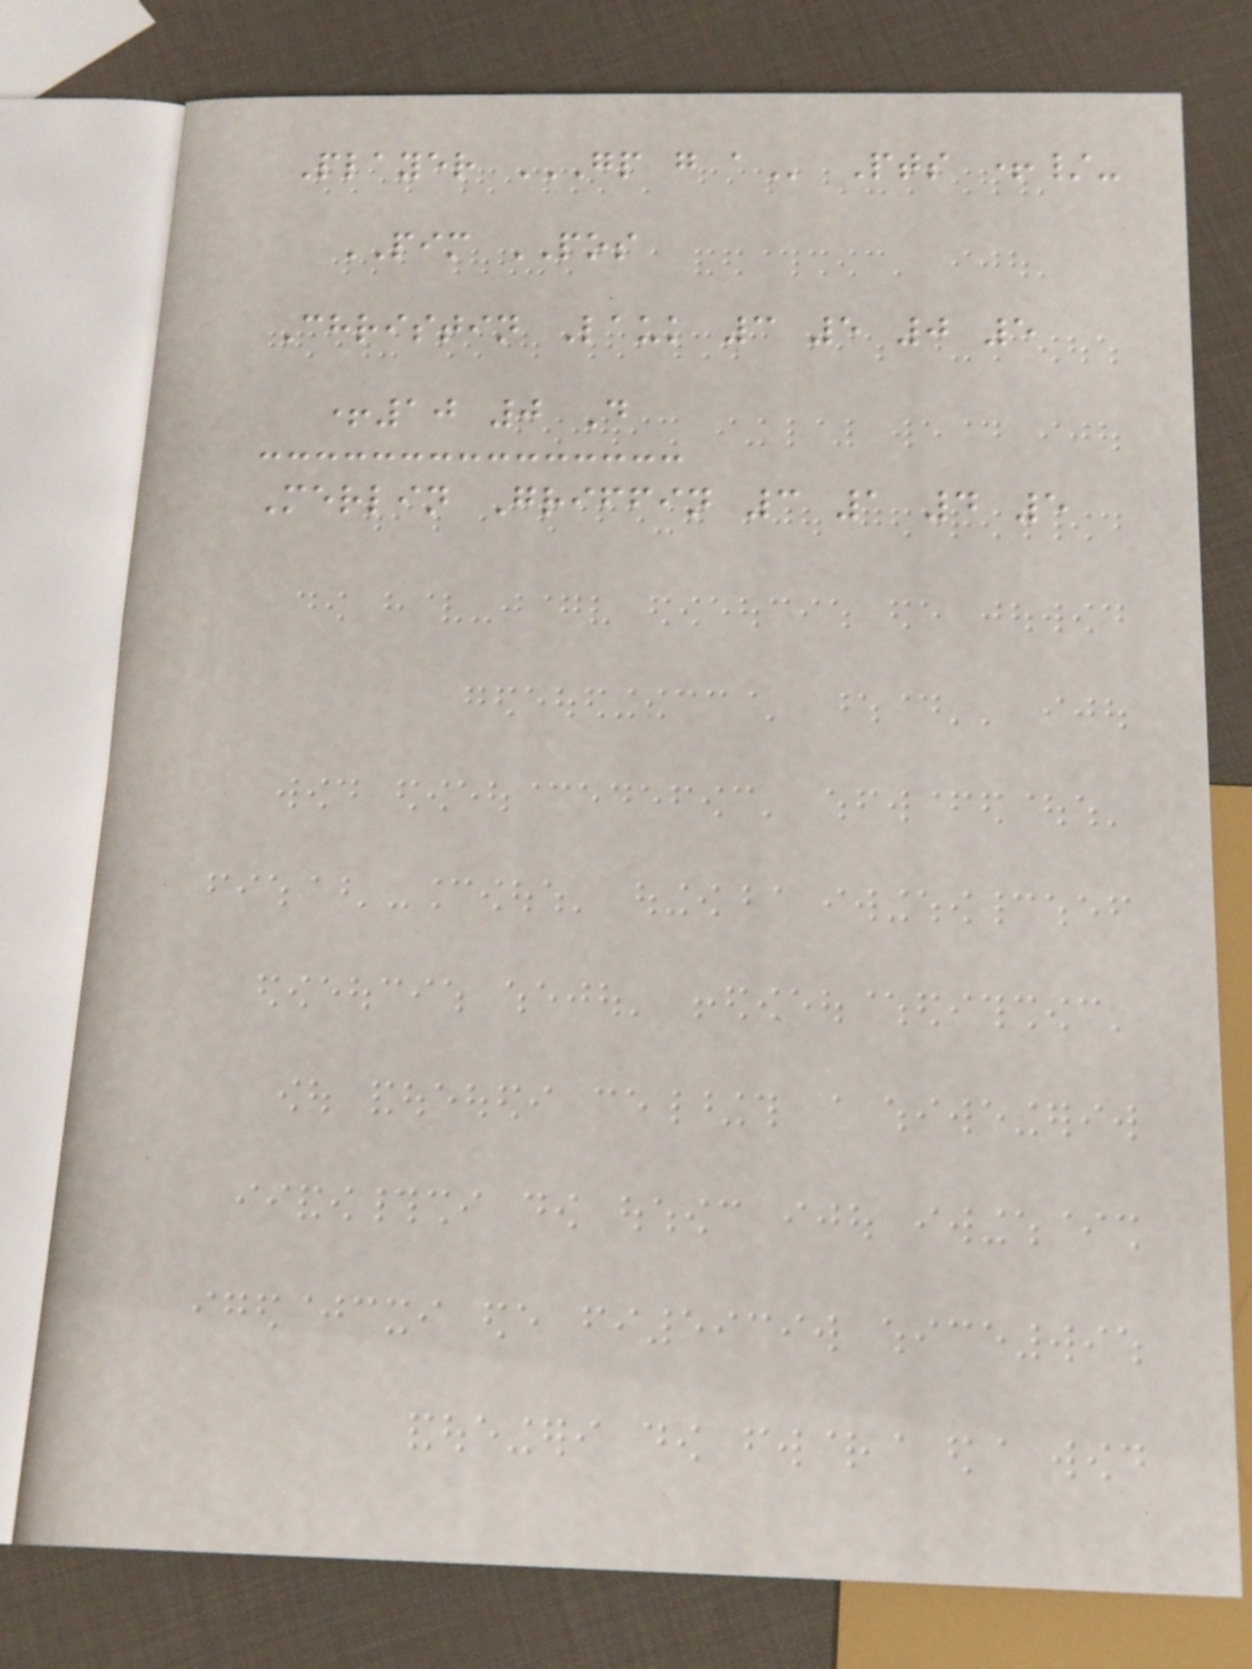Player GP G A Pts +/-
PIM POS
Christin Lauk 3 5 0 5
+10 0 D
Merlin Griffin 3 1 4 5
